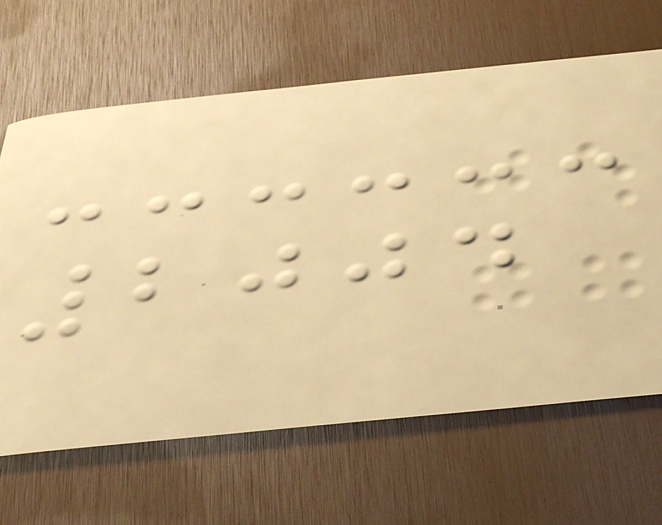2004
